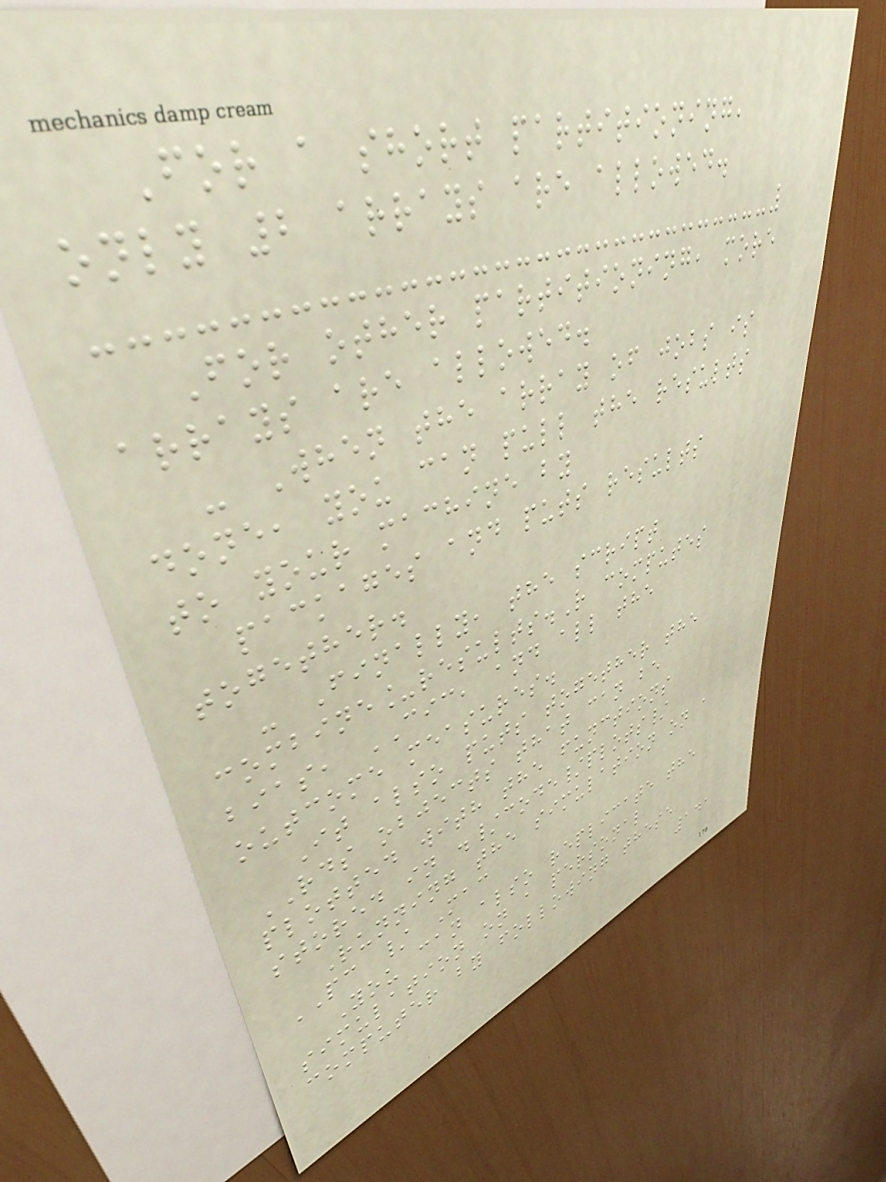For a short partitioning,
only 2 arrays are allowed.
For other partitioning, more
arrays are allowed.
- When the array of jobs is
done, you can pull the results
to your machine by
packages and puts results
together.
- Finally, the script
combine_results.R computes
bias, CIC, and all the
outcome measures.
It also puts together the
RDS objects that can be
plotted with the functions
stored in ./code/plots/
Running the simulation on a
PC / Mac
You can also replicate the
simulation on a personal
computer by following these
141
